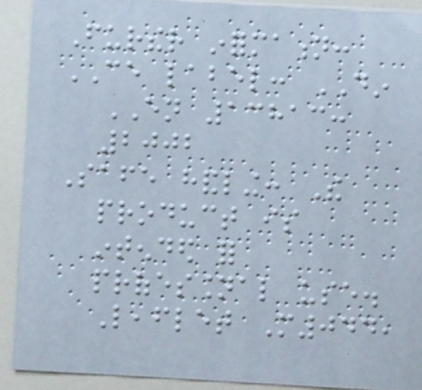Further information:
CE label: DIN
EN 13813:
2002
Safe handling: The
product is
intended for
professional use.
Leaflet M044,
